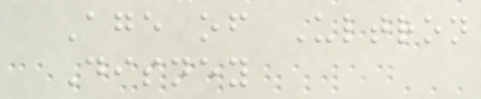Age of Ultron
Disney
